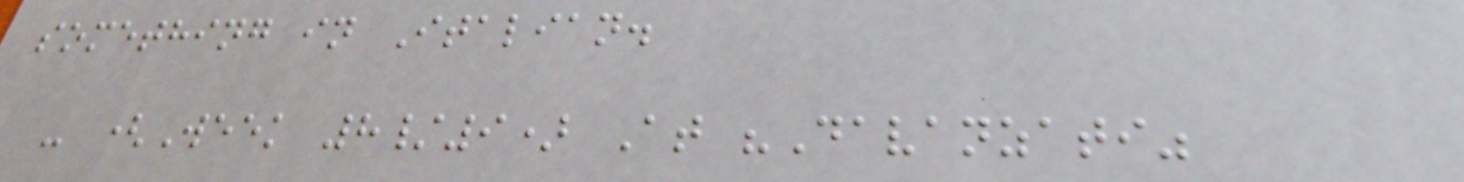something in Italian.
- (Week 8/9) At "Davanzati"
